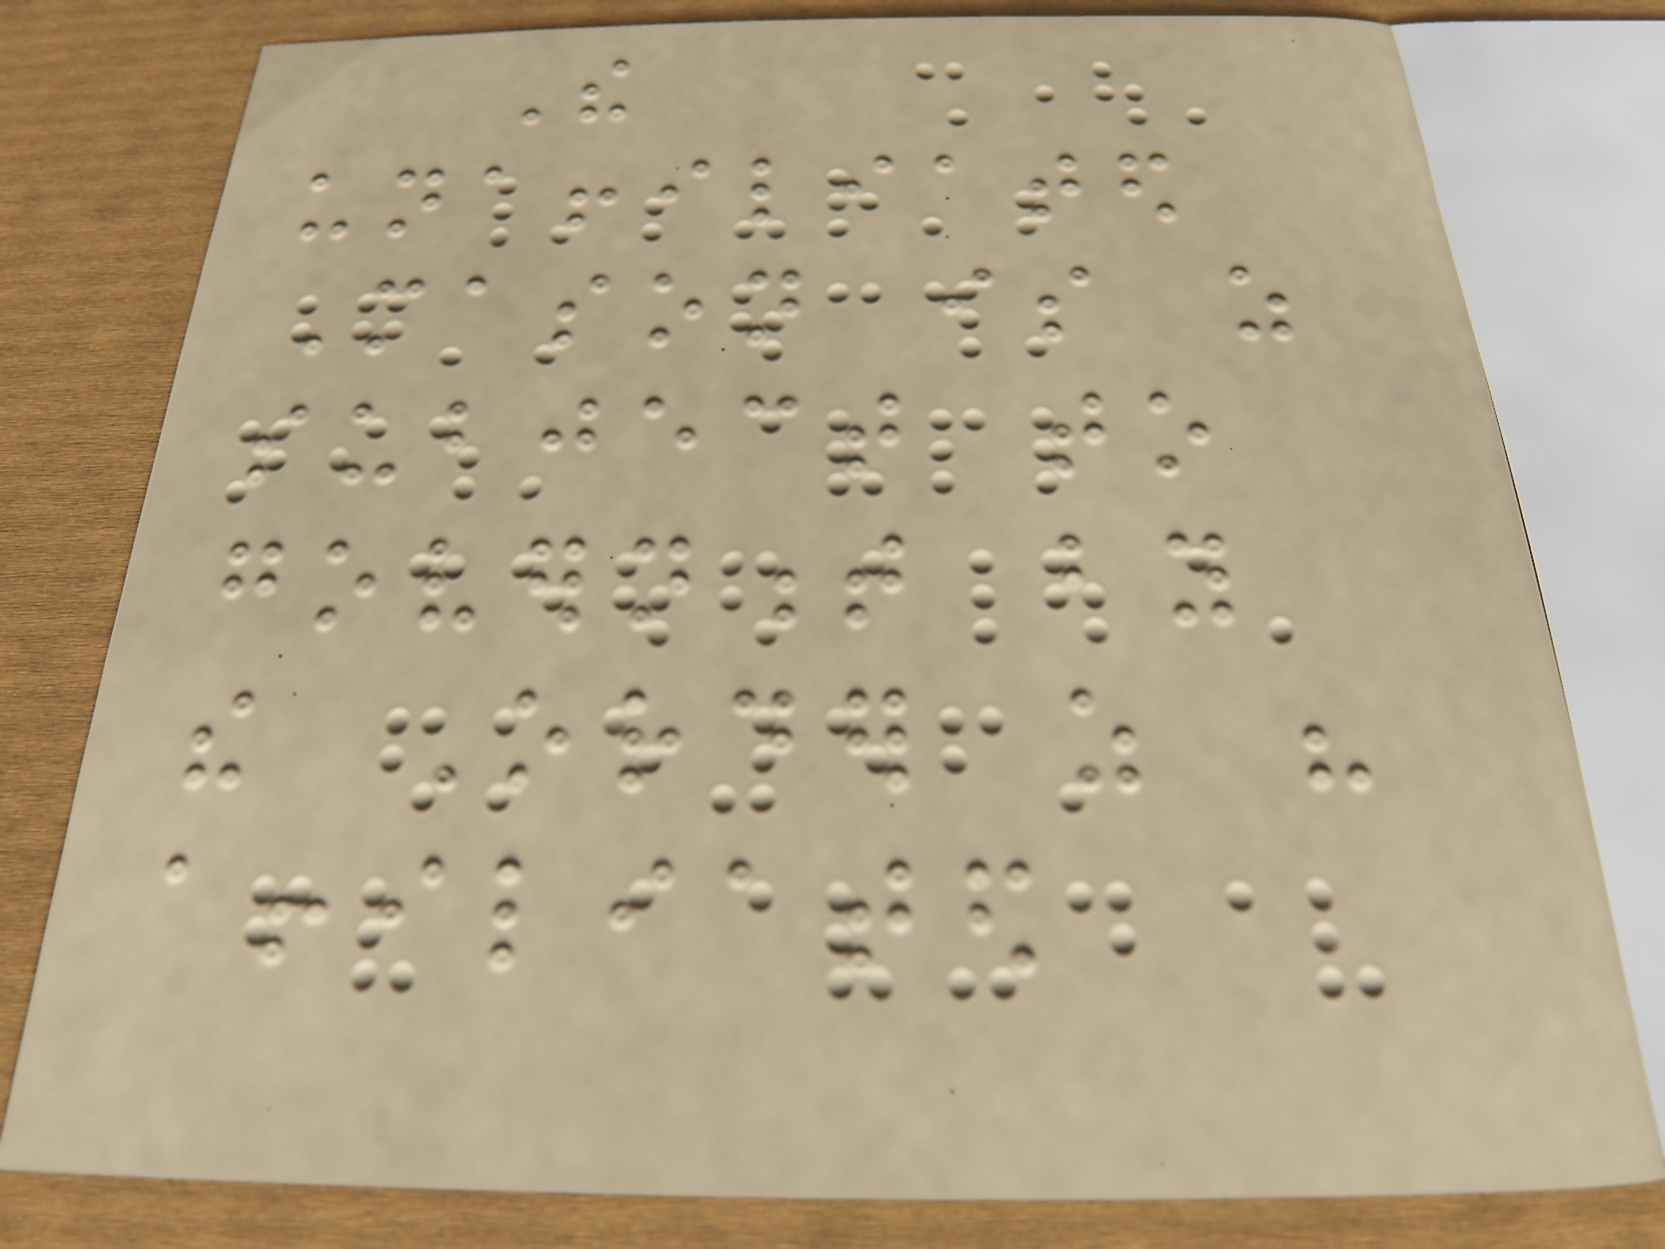The
unaffiliated
Mason is as
subject to
government by
the Order as his
affiliated
